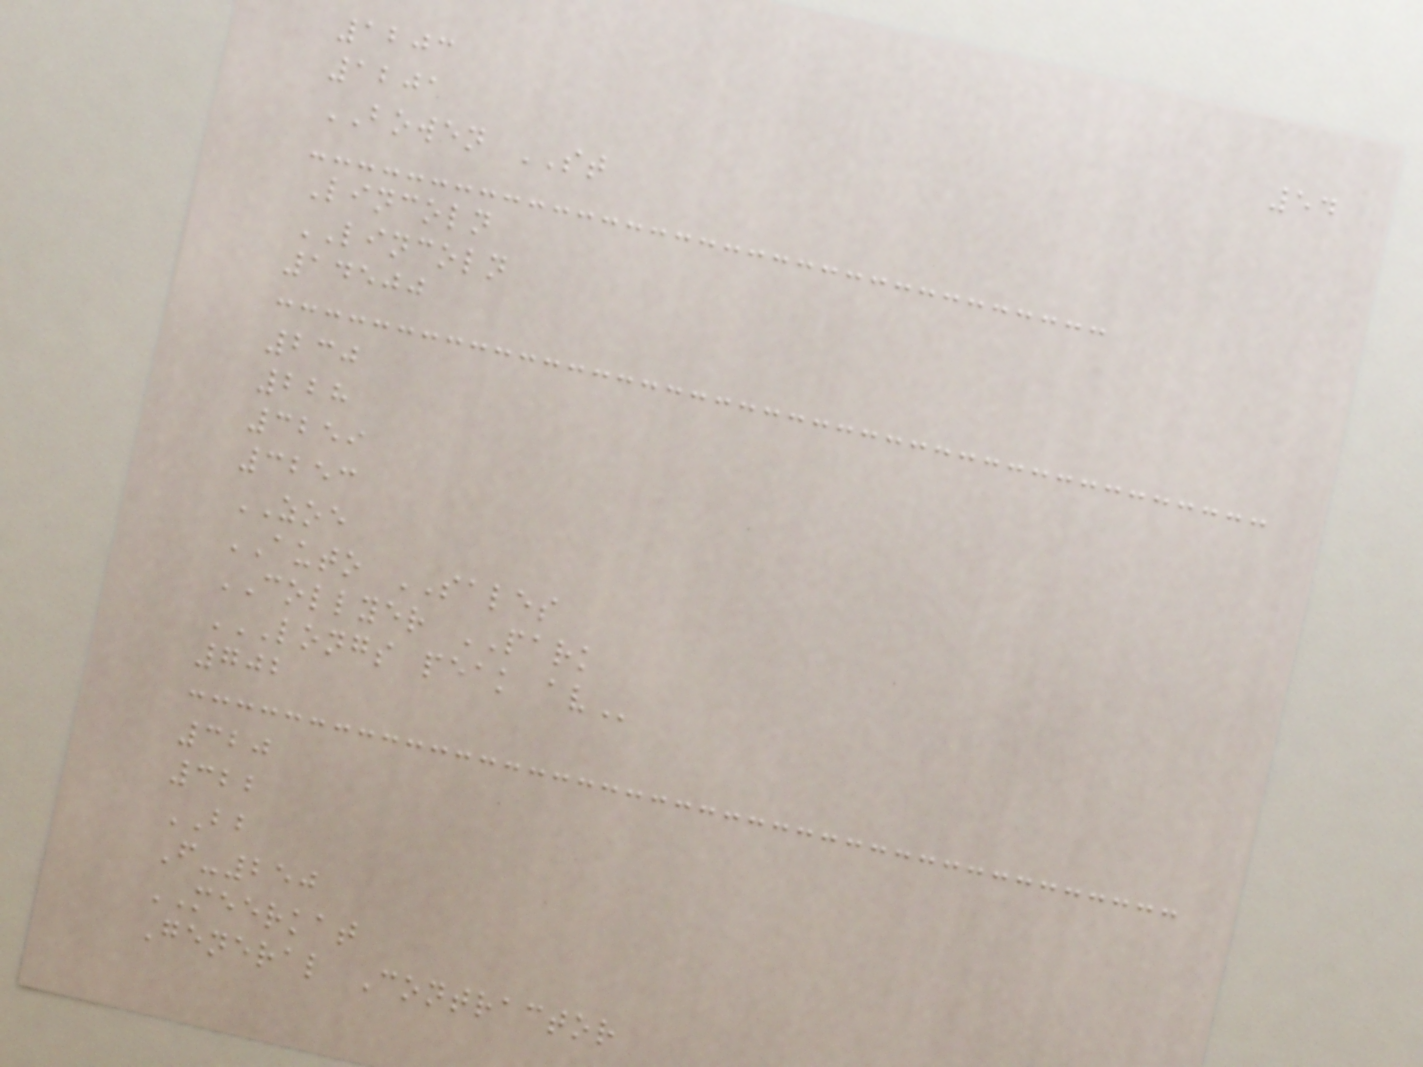54
1203
1201
BOWEN ST
Lincoln
LINCOLN
14500
230
228
3259
3253
ZOE
AUTO SALES
COLLYER PARK
LONGS PEAK AV
702
320
322
BB
F-250
MEERKAT
General Contractor
